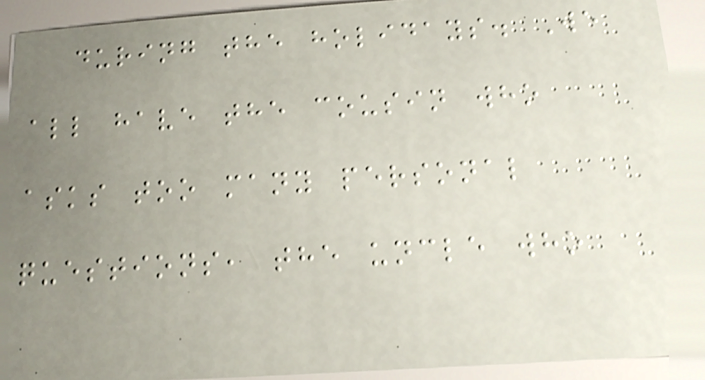during the holidays. We
all have the cousin who
asks too many personal
questions, the uncle who
